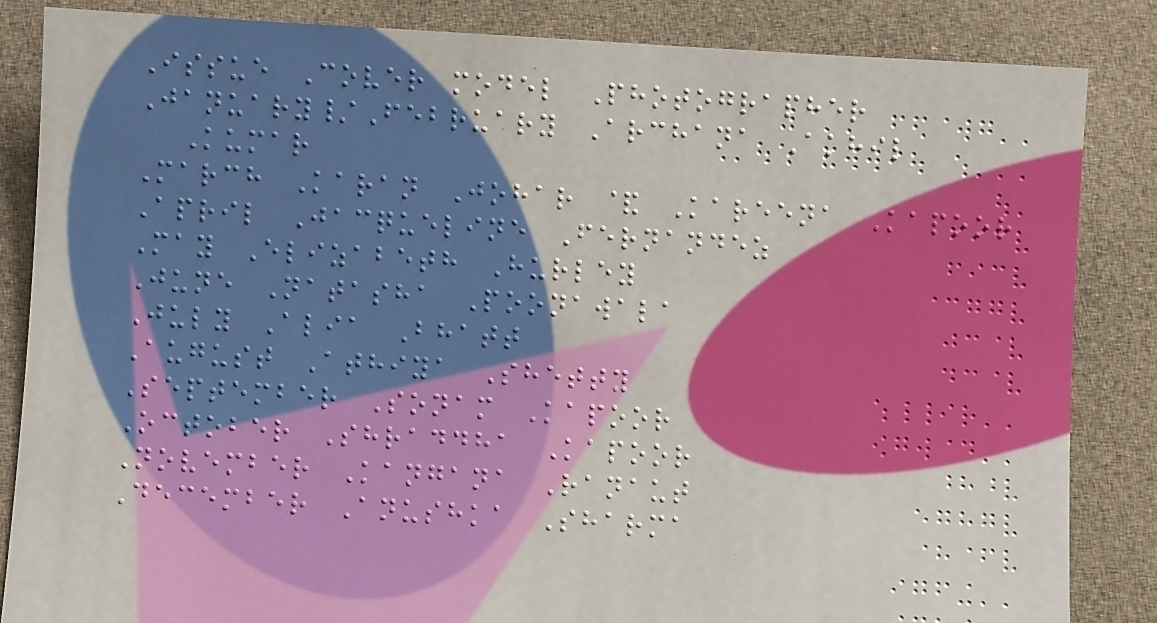Issue Cover model Photographer
January/February Archana Akhil
Kumar
March Karan Johar & Kareena Kapoor
April Jacqueline Fernandez
May Elizabeth Hurley
June Natasha Poonawala
July Alia Bhatt
August Athiya Shetty
September Sonam Kapoor
October Shraddha Kapoor
November Kangana Ranaut
December Anushka Sharma
